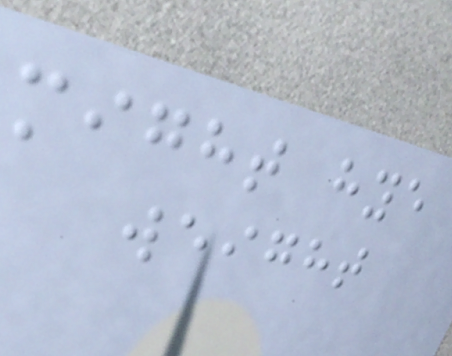might hye
weight
